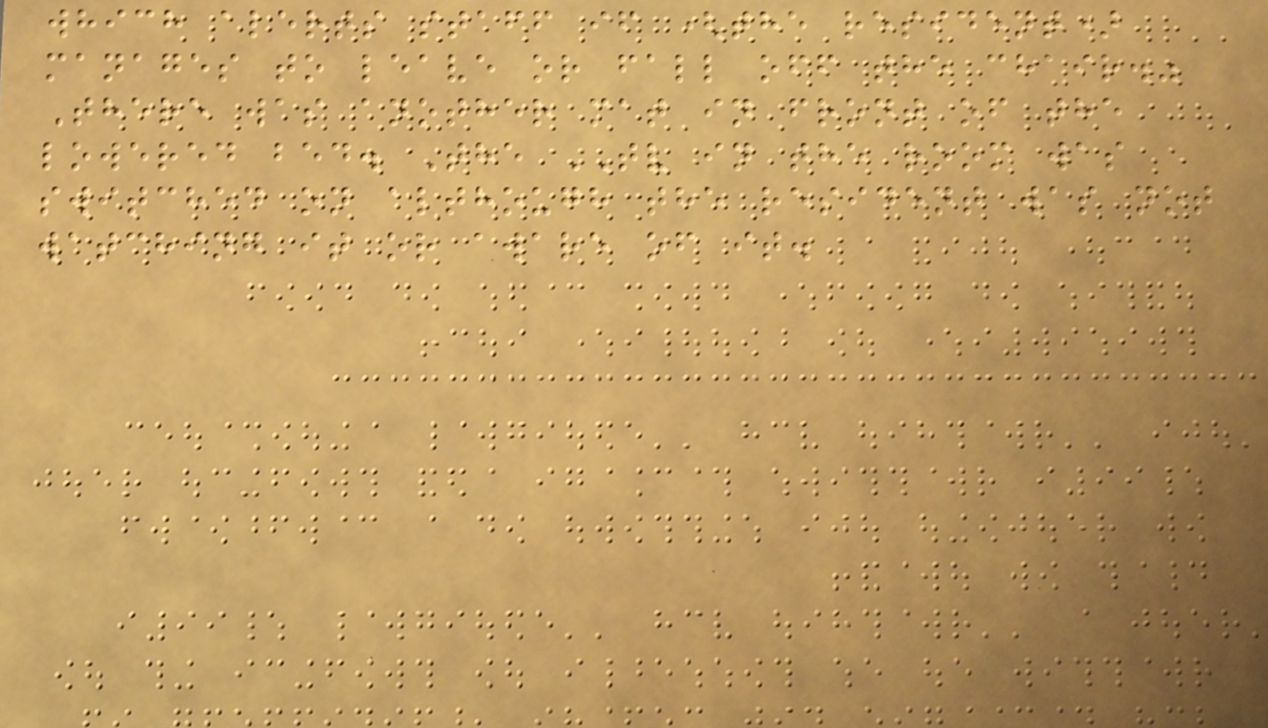which alerts staff if (the resident)
manages to leave or fall off the chair."
There was another mat in front of the
lowered bed. The TV in the room was
switched on although the resident was not
watching it or aware of it.
